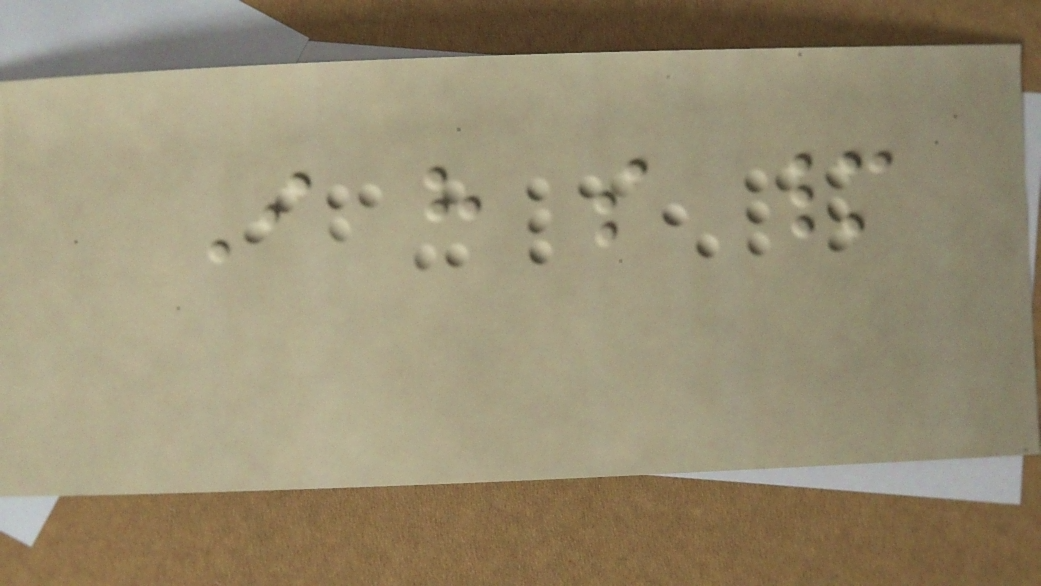I have so many
